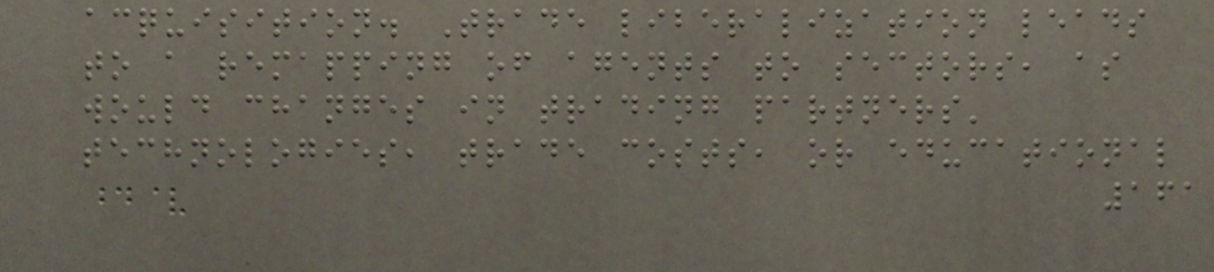acquisition. Trade liberalization leads
to a remapping of agents to sectors, as
would changes in trading partners'
technologies, trade costs, or educational
161
